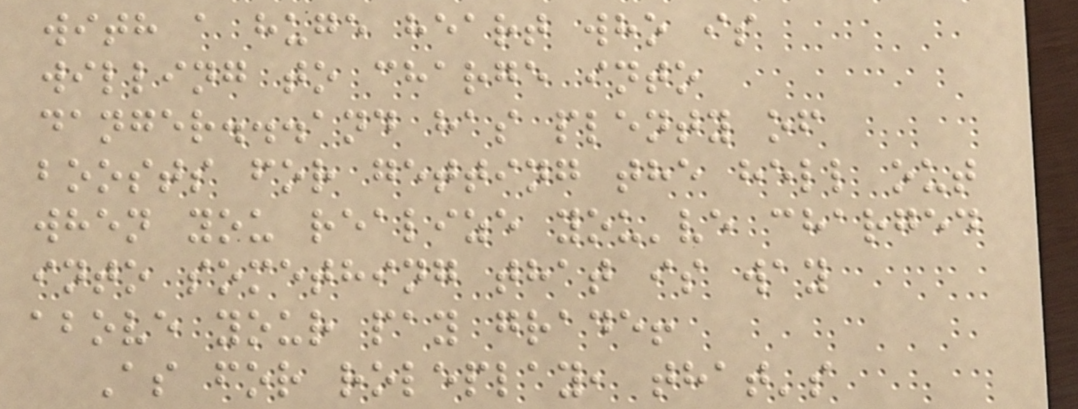with a huge heart who is
willing to charge into
danger...and has plenty of
boosts for getting the hell out
when you realize you've charged
into something that is way
above your pay grade!
As for roleplay, that's
